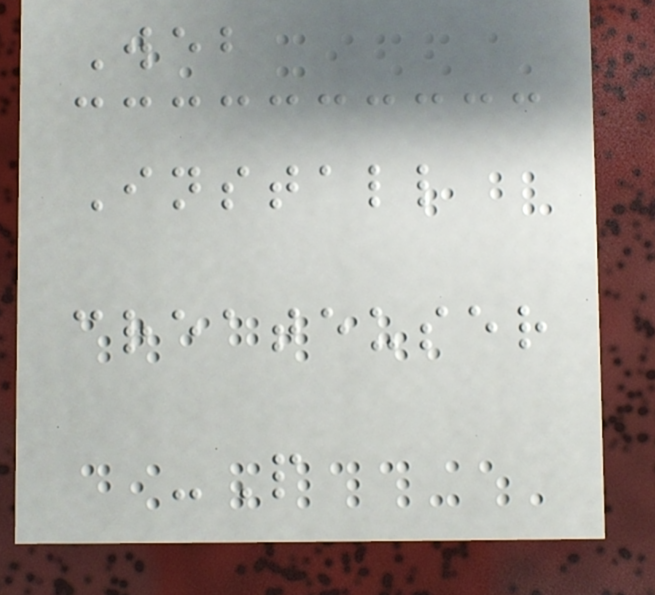Web
Install
createuser
-P
